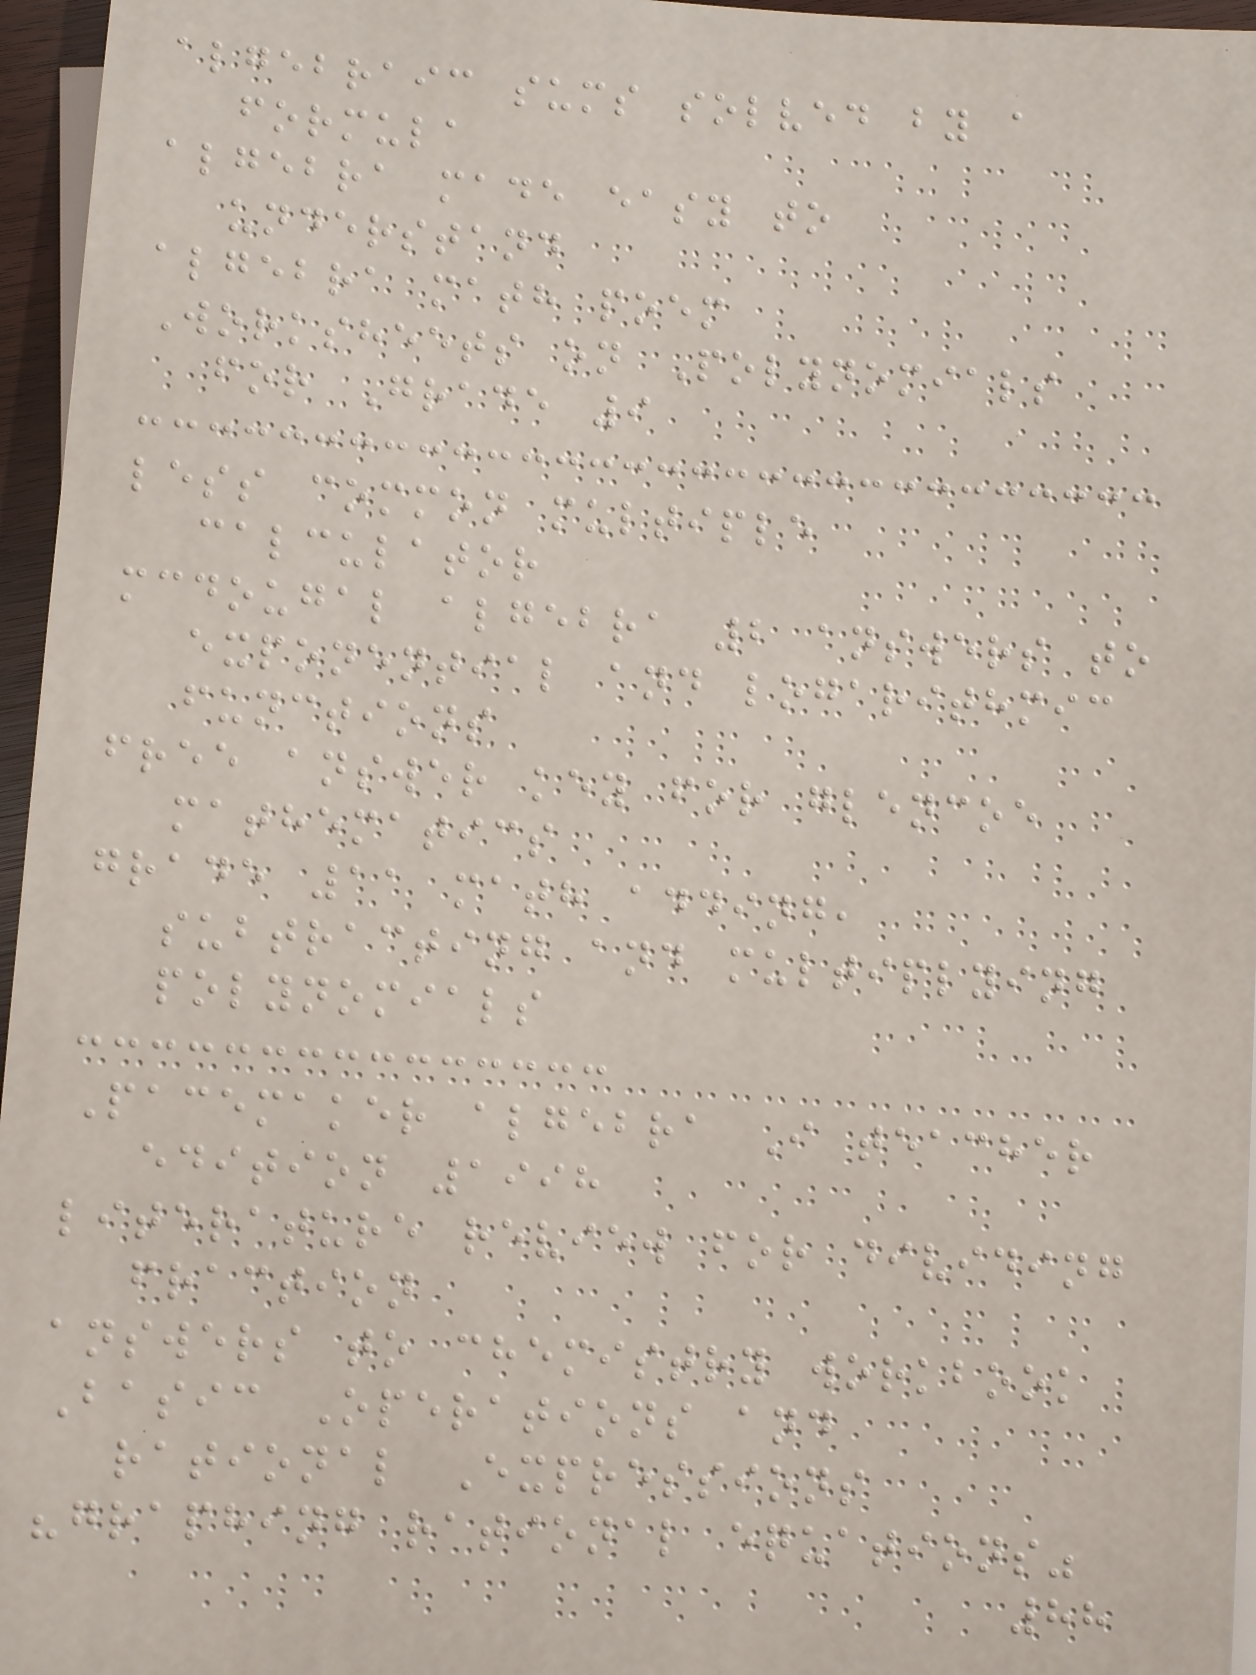algebraic sums solved by a
formula
algebra made easy to
understand
algebra math poem
Worksheets on Polynomials
for Grade 9
less common multiple
calculator
mcdougal algebra 2 answers to
exponential and logarithmic
functions
free answer key for glencoe
mathematics
grade 11 math adding,
subtracting and multiplying
polynomials
Pacemaker algebra I teacher
edition 1998
literature review for dividing
fraction
answers to chemistry workbook
Basic Operations and
rational Expressions
"graphing rational equations"
88
